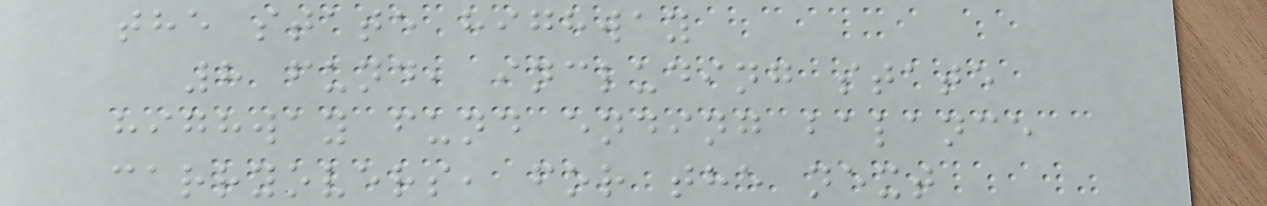the state highway
8 fund, including state
highway fund ending balance
carryovers, for the next
